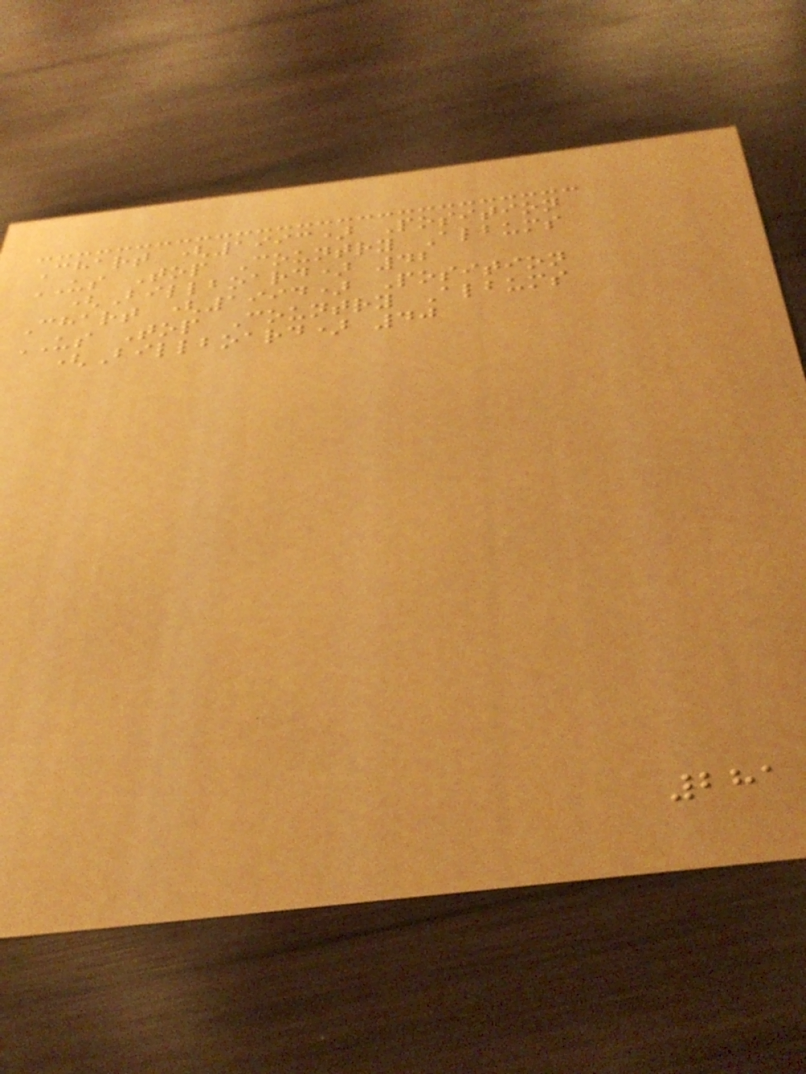Chart (1993) Position
US Top Country Albums
(Billboard) 42
Chart (1994) Position
US Top Country Albums
(Billboard) 40
281
